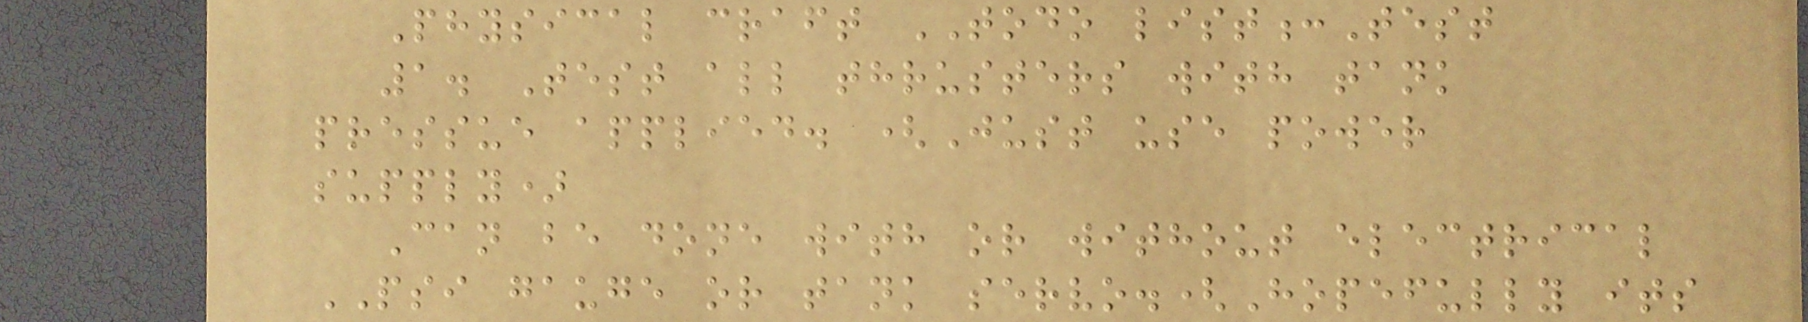Physical craft TODO list:Test
1. Test all thrusters with tank
pressue applied. (Just use power
supply)
Can be done with or without electrical
PSI gauge or tank servo.(Hopefully its
